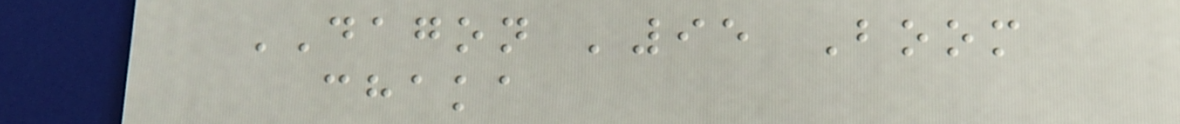DAGON '95 Boom
chaka
